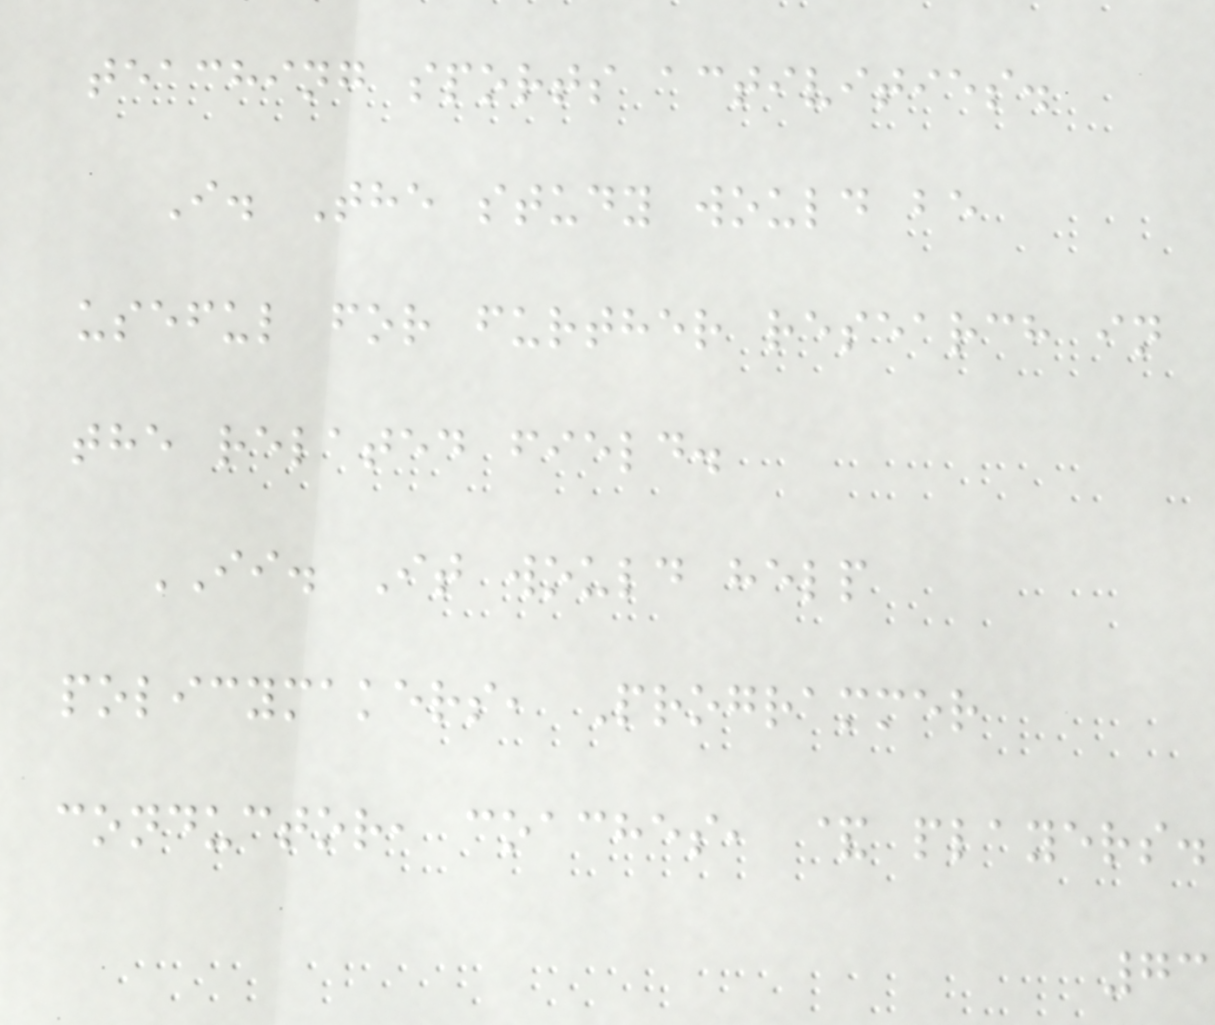teaching sports activities.
I. The study would be
useful for further research in
the related field.
II. It would help
policymakers, Programmer
conductor, coaches, & players.
73
